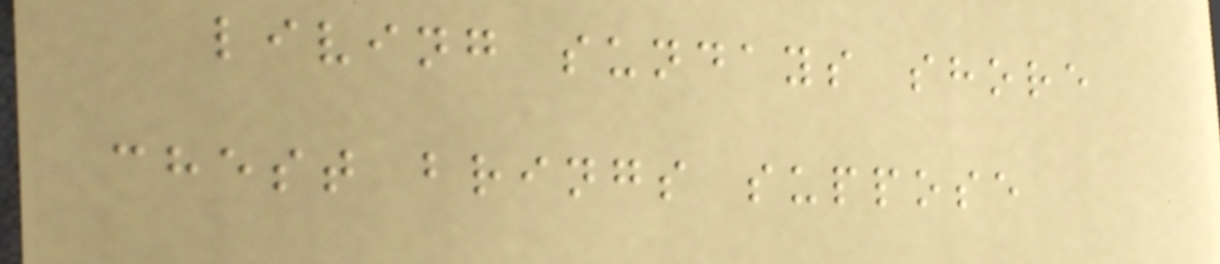living sundays shore
chest brings suppose
